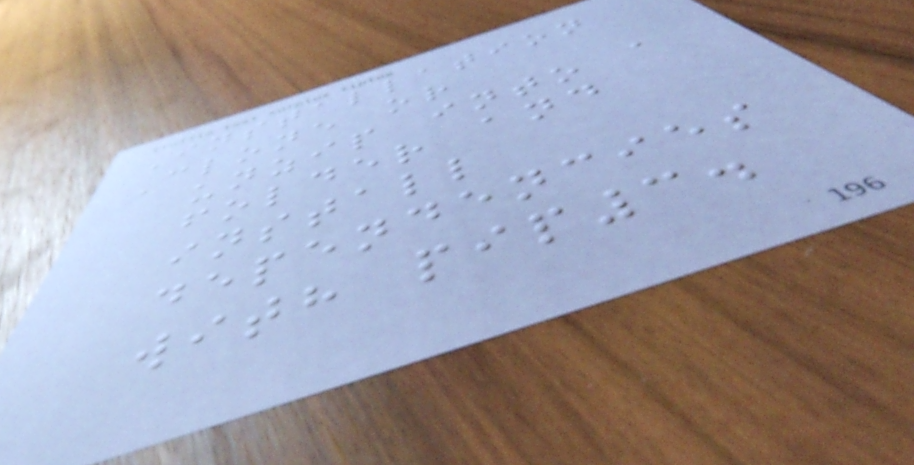Installation
Clone or
unzip into a
folder and
install
dependencies
with pip3.
